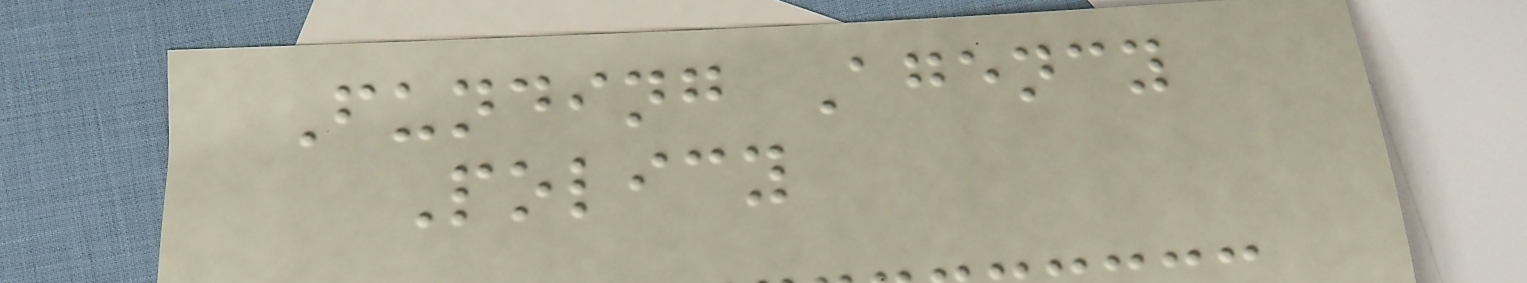Funding Agency
Policy
